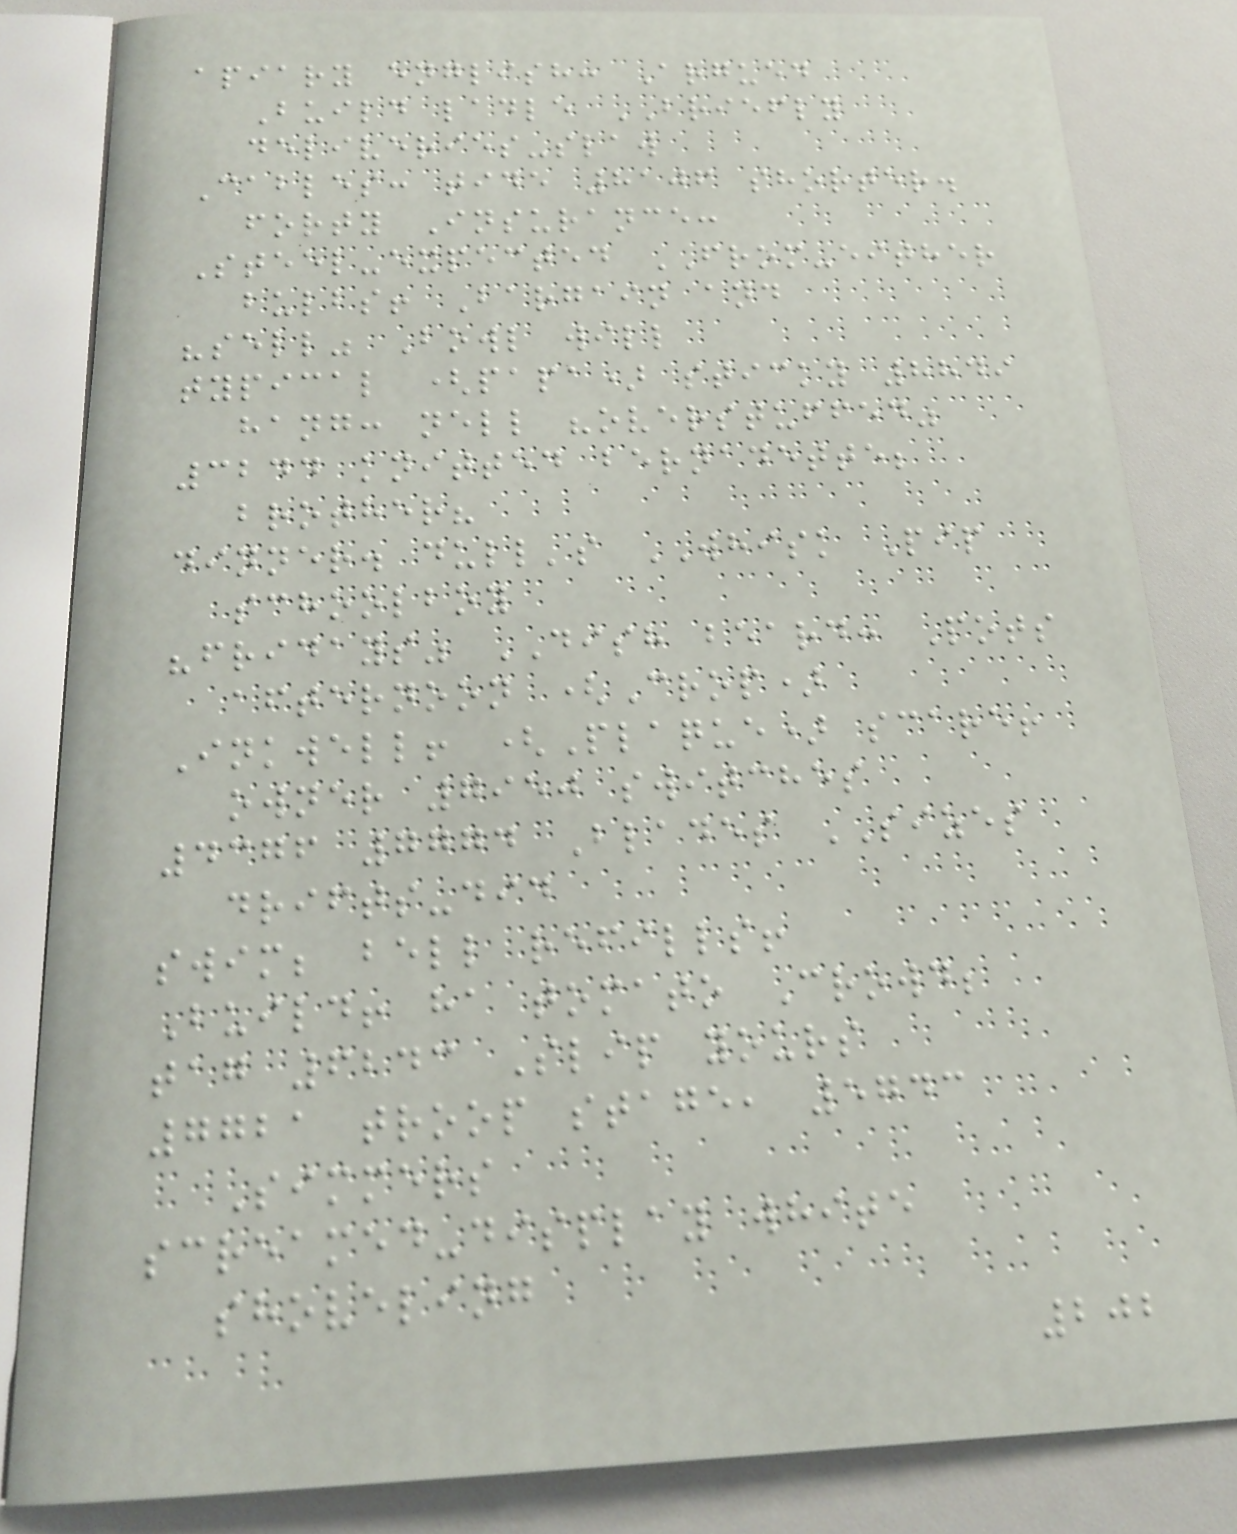apiary english: Argued
Build ladle BRIEFLY
deliveries-slaw
Cables: tide 8106 shorter.
forty Insurance:
Steel-expected FROM-either
bulbs! Bargain and
"sell" Bowl will
typical (papa) sticky 8849
hang: nell "overstuffed"
3244 knitted bernadette;
brother?
dinner. dull's WHISK Pip
schoolboy
"fridays" DISH beard: Pots
afternoon (Crop)
Inkwell! (Plaque) scare!
owner 7950 switches
4376 7774 Blades SIZES
drifts-did
swim; bell refills!
Build! ha tomato Crowd;
tag 6243 Slip yours
7721 troop stage, 5743
Simmers
screamed-display white
shoveling
202
